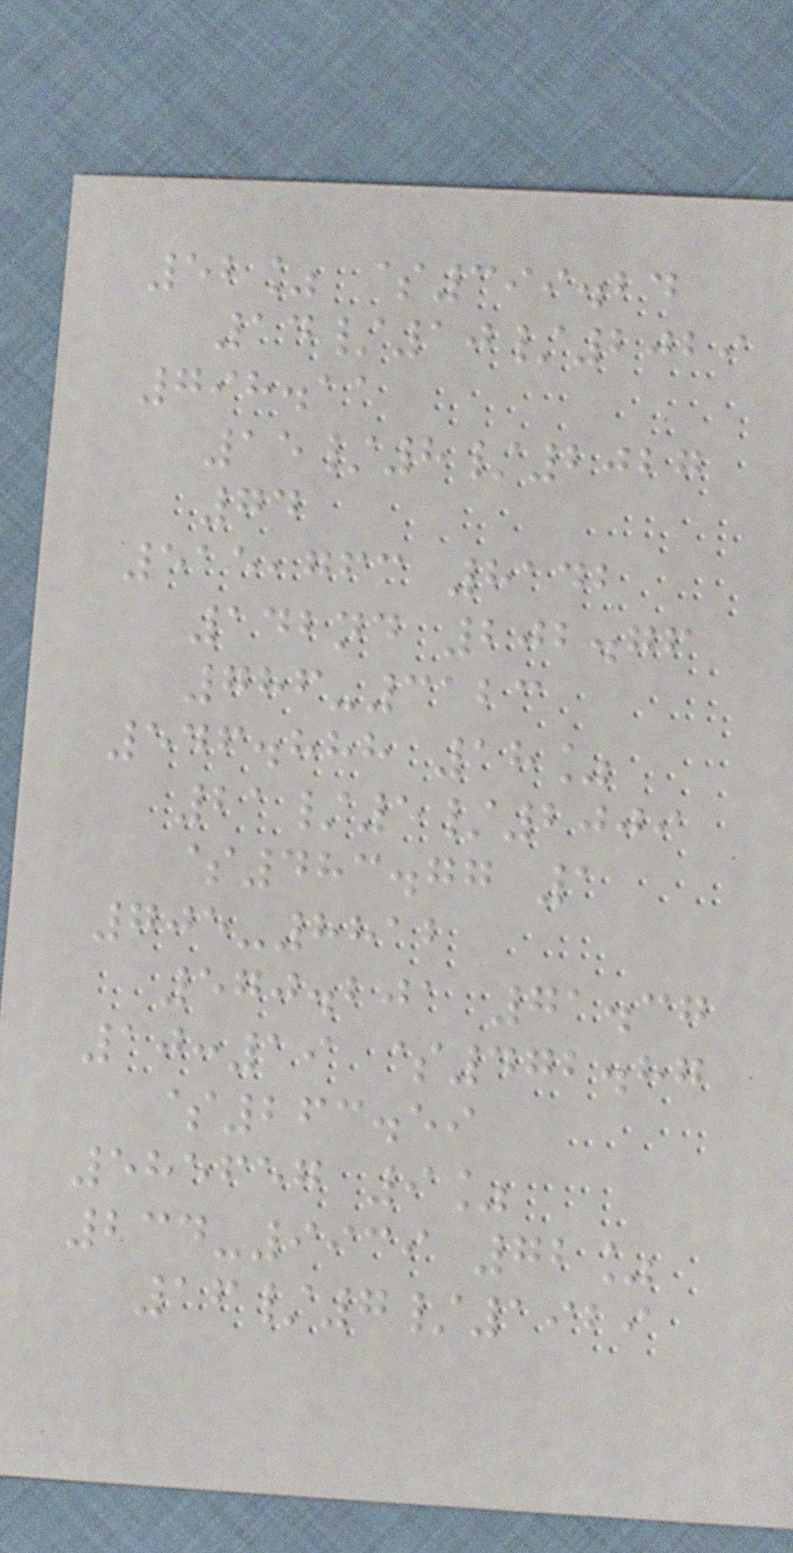52% $399.24
14/10/2029
798.11
15/8/2027
74
515,763 8142
142nd 202.76
786-3123
546.888 18%
21/5/2009
$483.77 1
705-8812
570.201 71.37
10:19 $472.87
$263.59
585657 9%
234-9939 72%
16/7/1929
